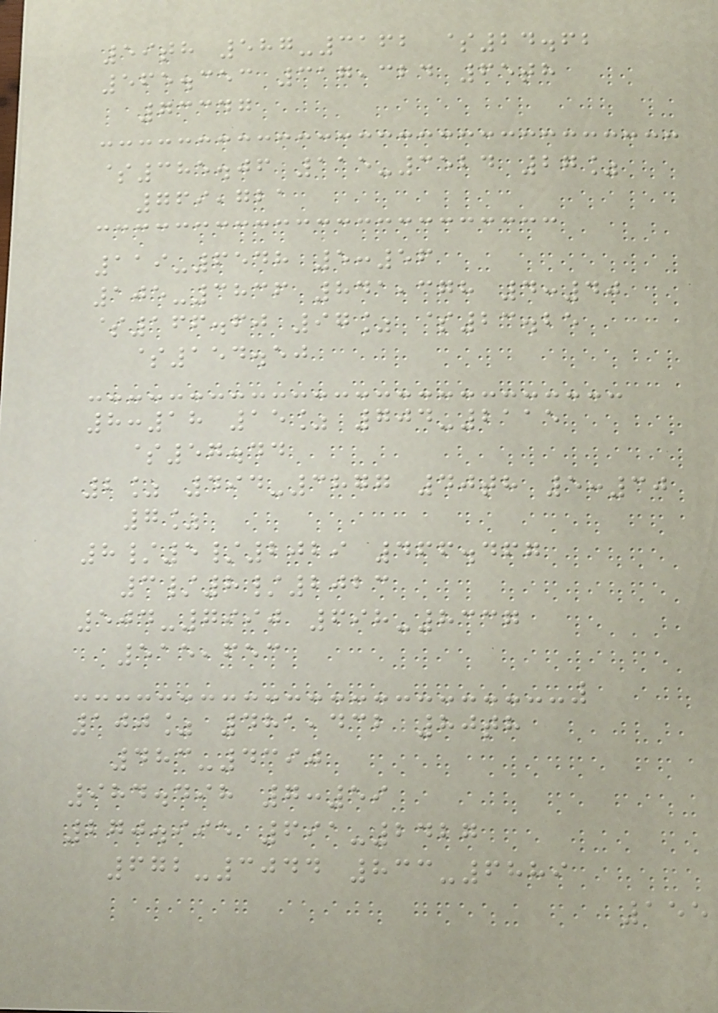59th 587-3162 $24.62
565.353 317,324 65th
73347
$385.06 115-3524 27%
769,721
119-6548 5:56
105-3836 841,378 4:40
$166.60 97% $23.25
$154.50
8:18 15% 704-2115
$57.44
2% 494-3877 40th 5:30
7%
8/5/2029 466.467
3/8/2023
504-7990 698-8337
515,653
100% 481,432 80th
483-4390
984.498 7:59
270.995 691-2427
672-3044 833-6889
155
